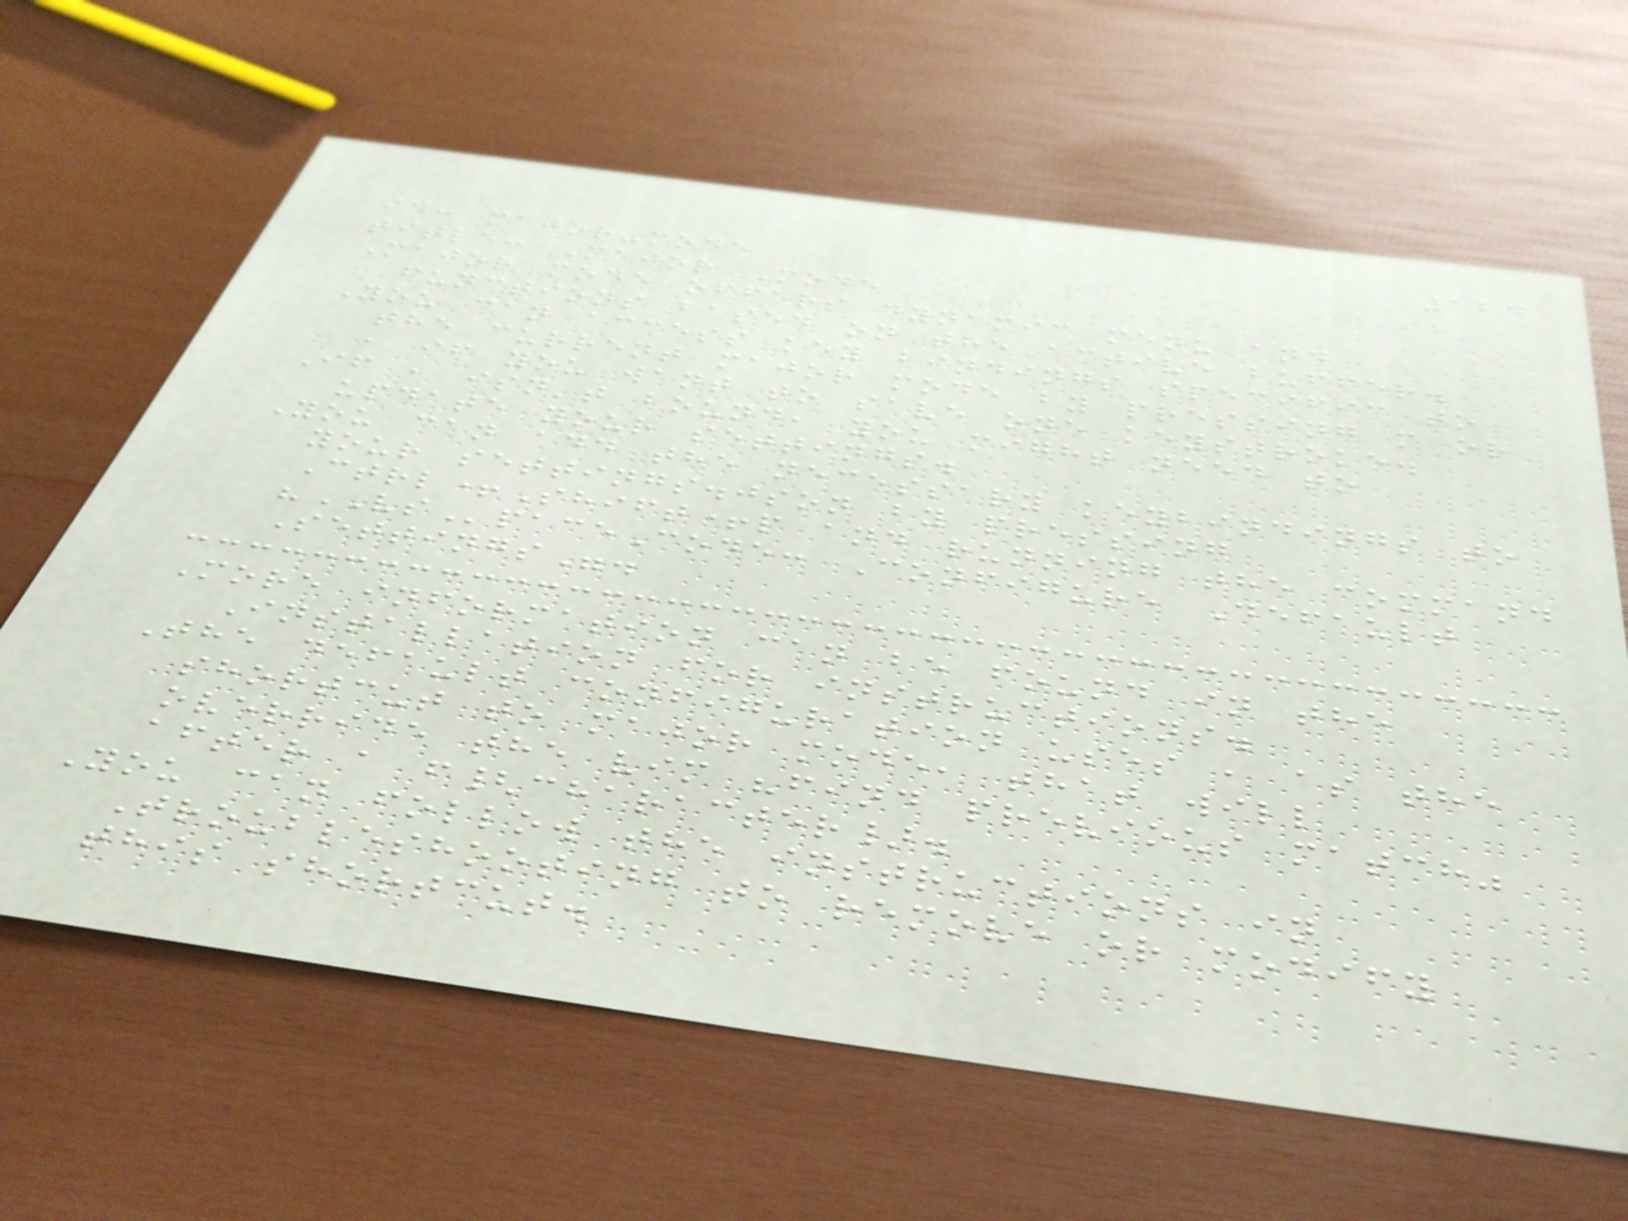124
id: major-mode
title: Major Mode
Major mode offers dynamic menu and
functions based on the active buffer.
You can access key bindings specific to
the current major mode by pressing m or
, if you want to save one keystroke.
If , isn't bound, you might need to
update your settings.
You can add the necessary keybindings to
your settings.json by pressing
Ctrl+Shift+p and running the command
"VSpaceCode: Configure Default
Settings".
More information can be found in the
Installation for instructions.
The default configuration uses , as the
shortcut to major mode, that will
override the vim "find previous match"
after a f{character}.
You can follow the instructions in
Troubleshooting to remove or modify
this shortcut.
